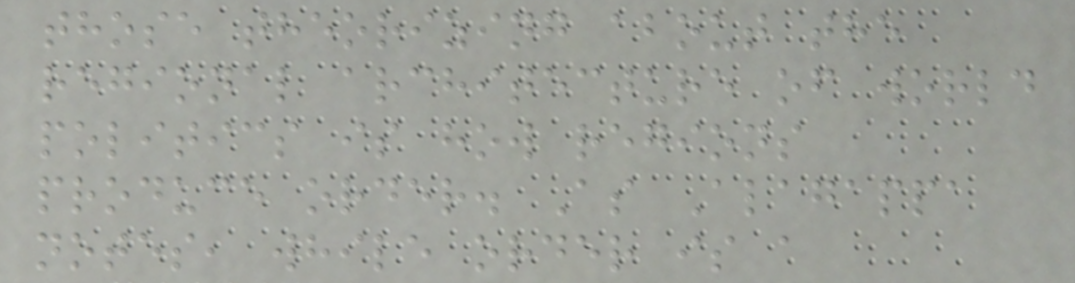those theorizing about the
regional architecture of world
politics is how regions
produce order. As Alagappa
notes, while order is a
